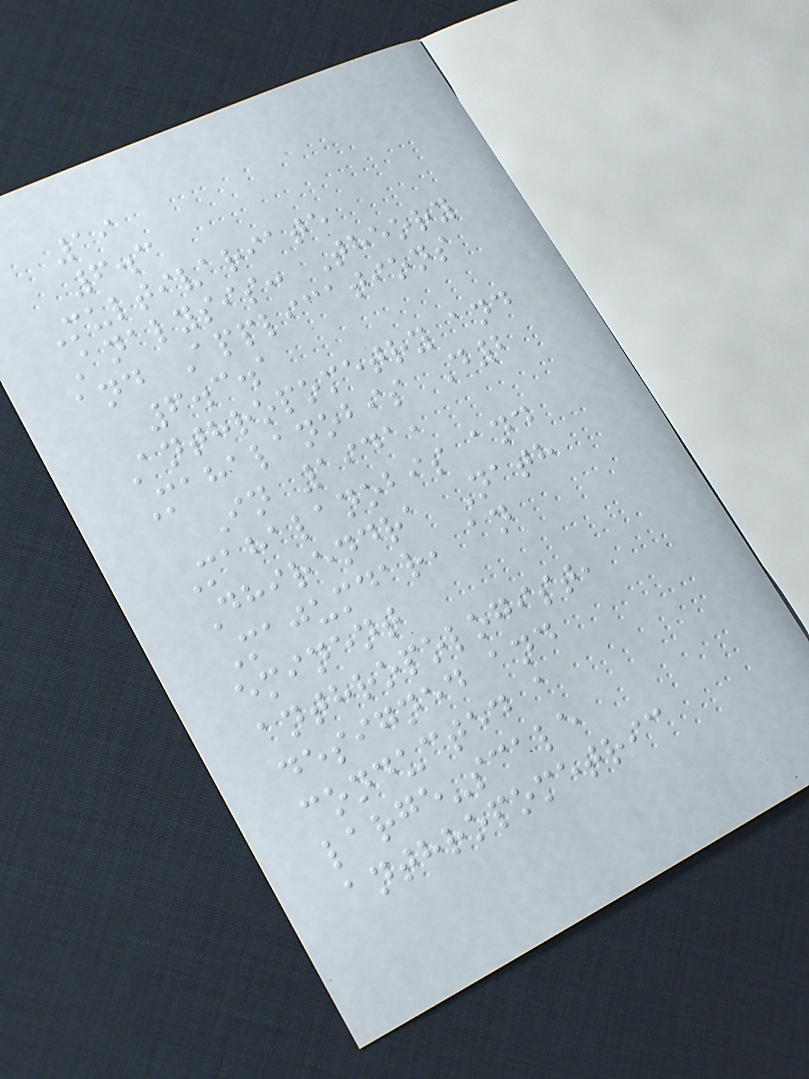19
6.3
Multivariate
Analysis: Theory
and Applications
6.3.1
Anthropometry and
Mahalanobis D2
In 1941,
Mahalanobis and
Dhirendra Nath
Majumdar, an
eminent
anthropologist,
designed and
conducted a
large-scale
anthropometric
